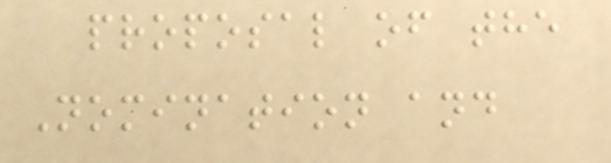proposal of the
Nomination and
